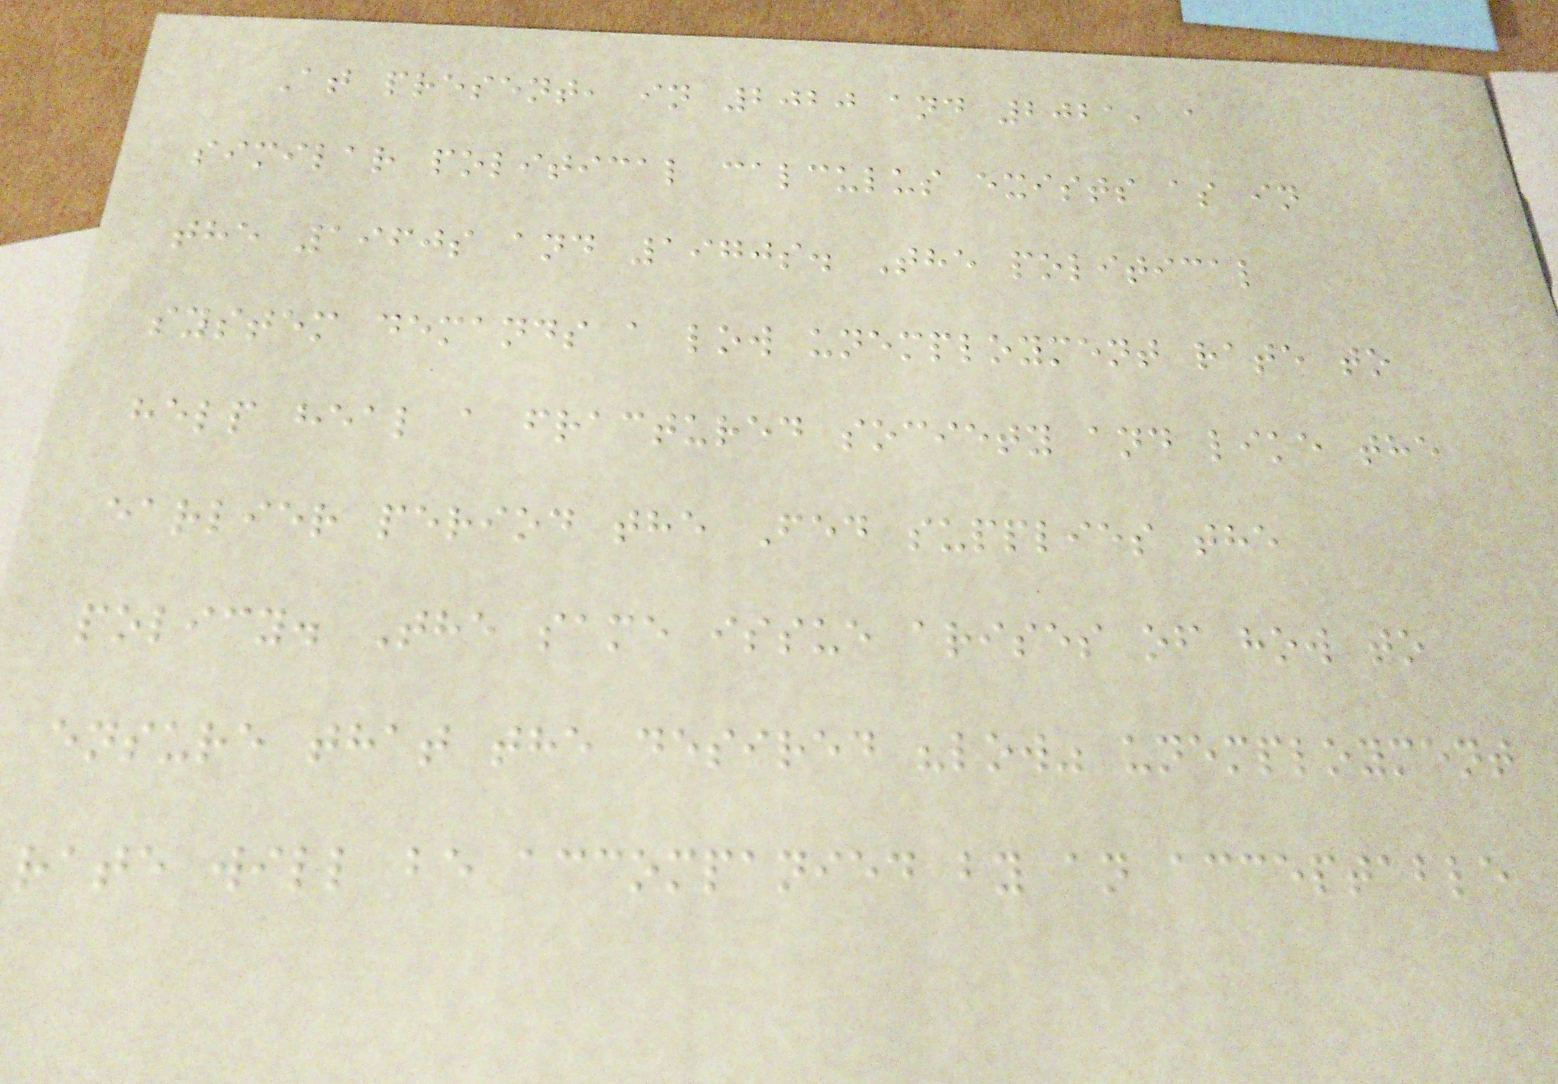At present, in 2020 and 2021, a
similar political calculus exists as in
the 1960s and 1970s. The political
system demands a low unemployment rate to
help heal a fractured society and like the
earlier period the Fed supplies the
policy. The same issue arises of how to
ensure that the desired "low" unemployment
rate will be accompanied by an acceptable
